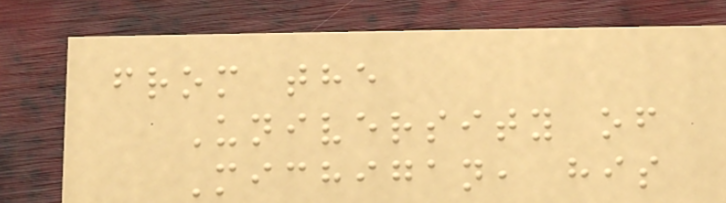from the
University of
Michigan, his
